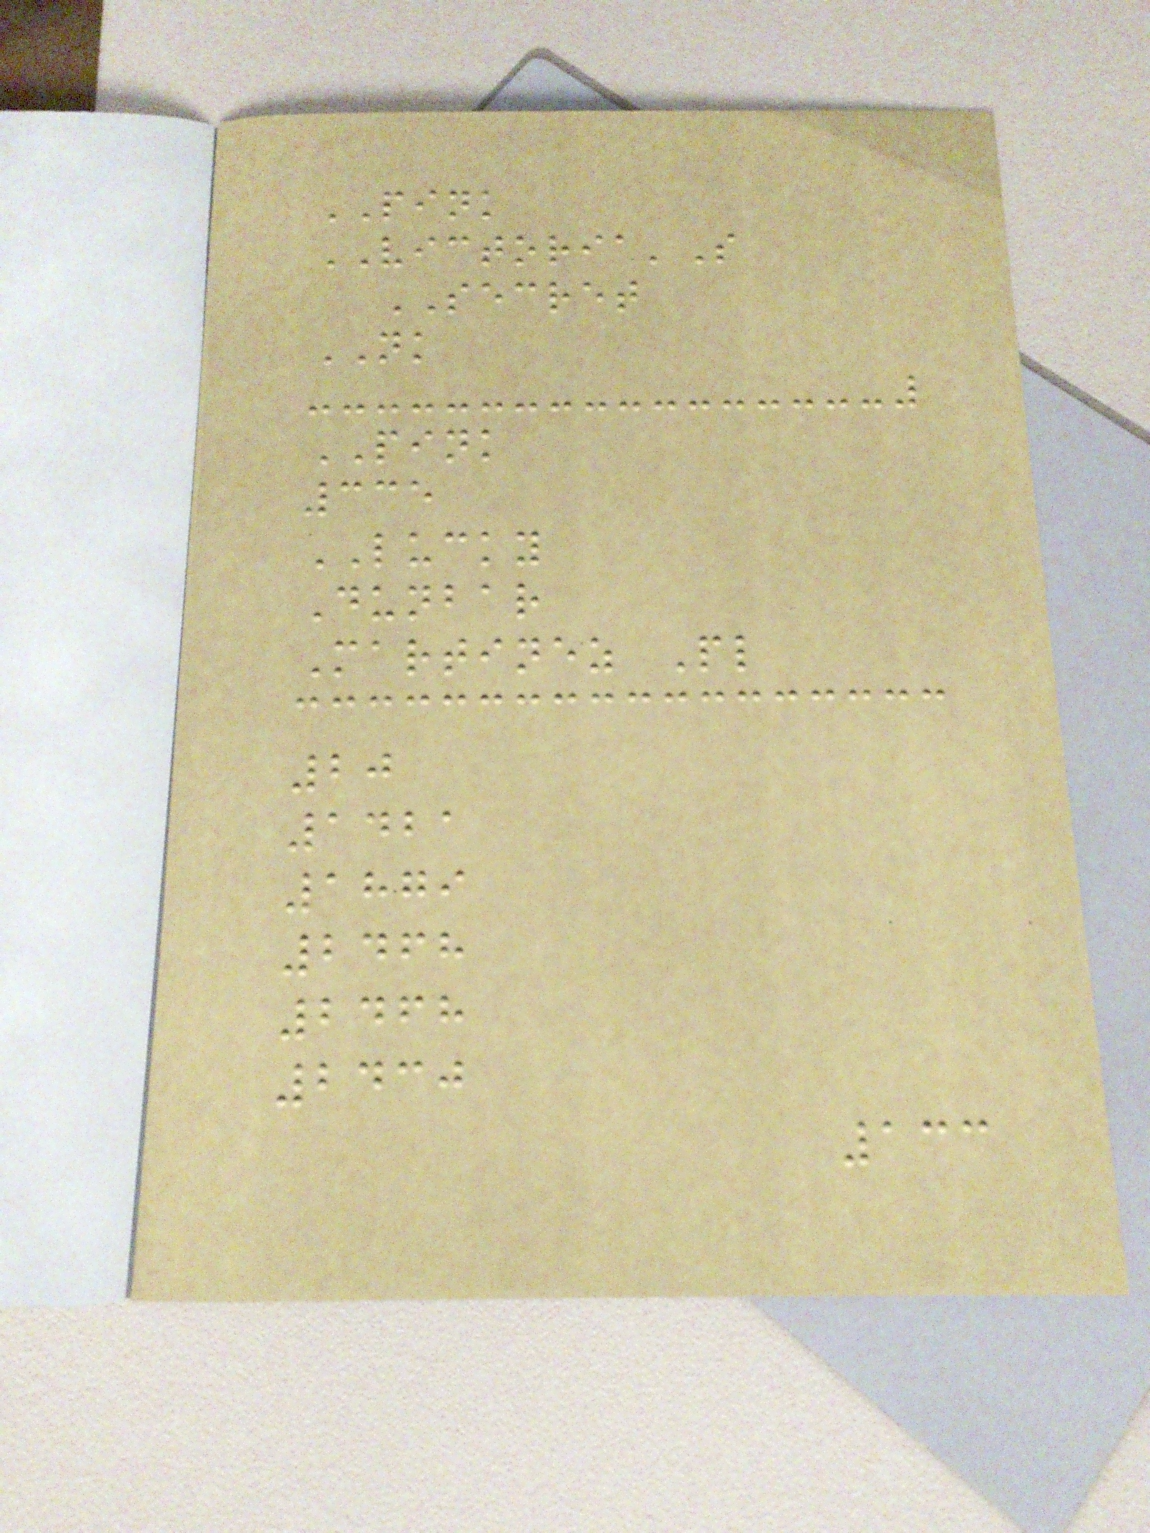PINK
VICTORIA'S
SECRET
NK
PINK
335
LUCKY
Dunbar
Martinez Pl
20
1421
1879
2468
2468
2430
133
